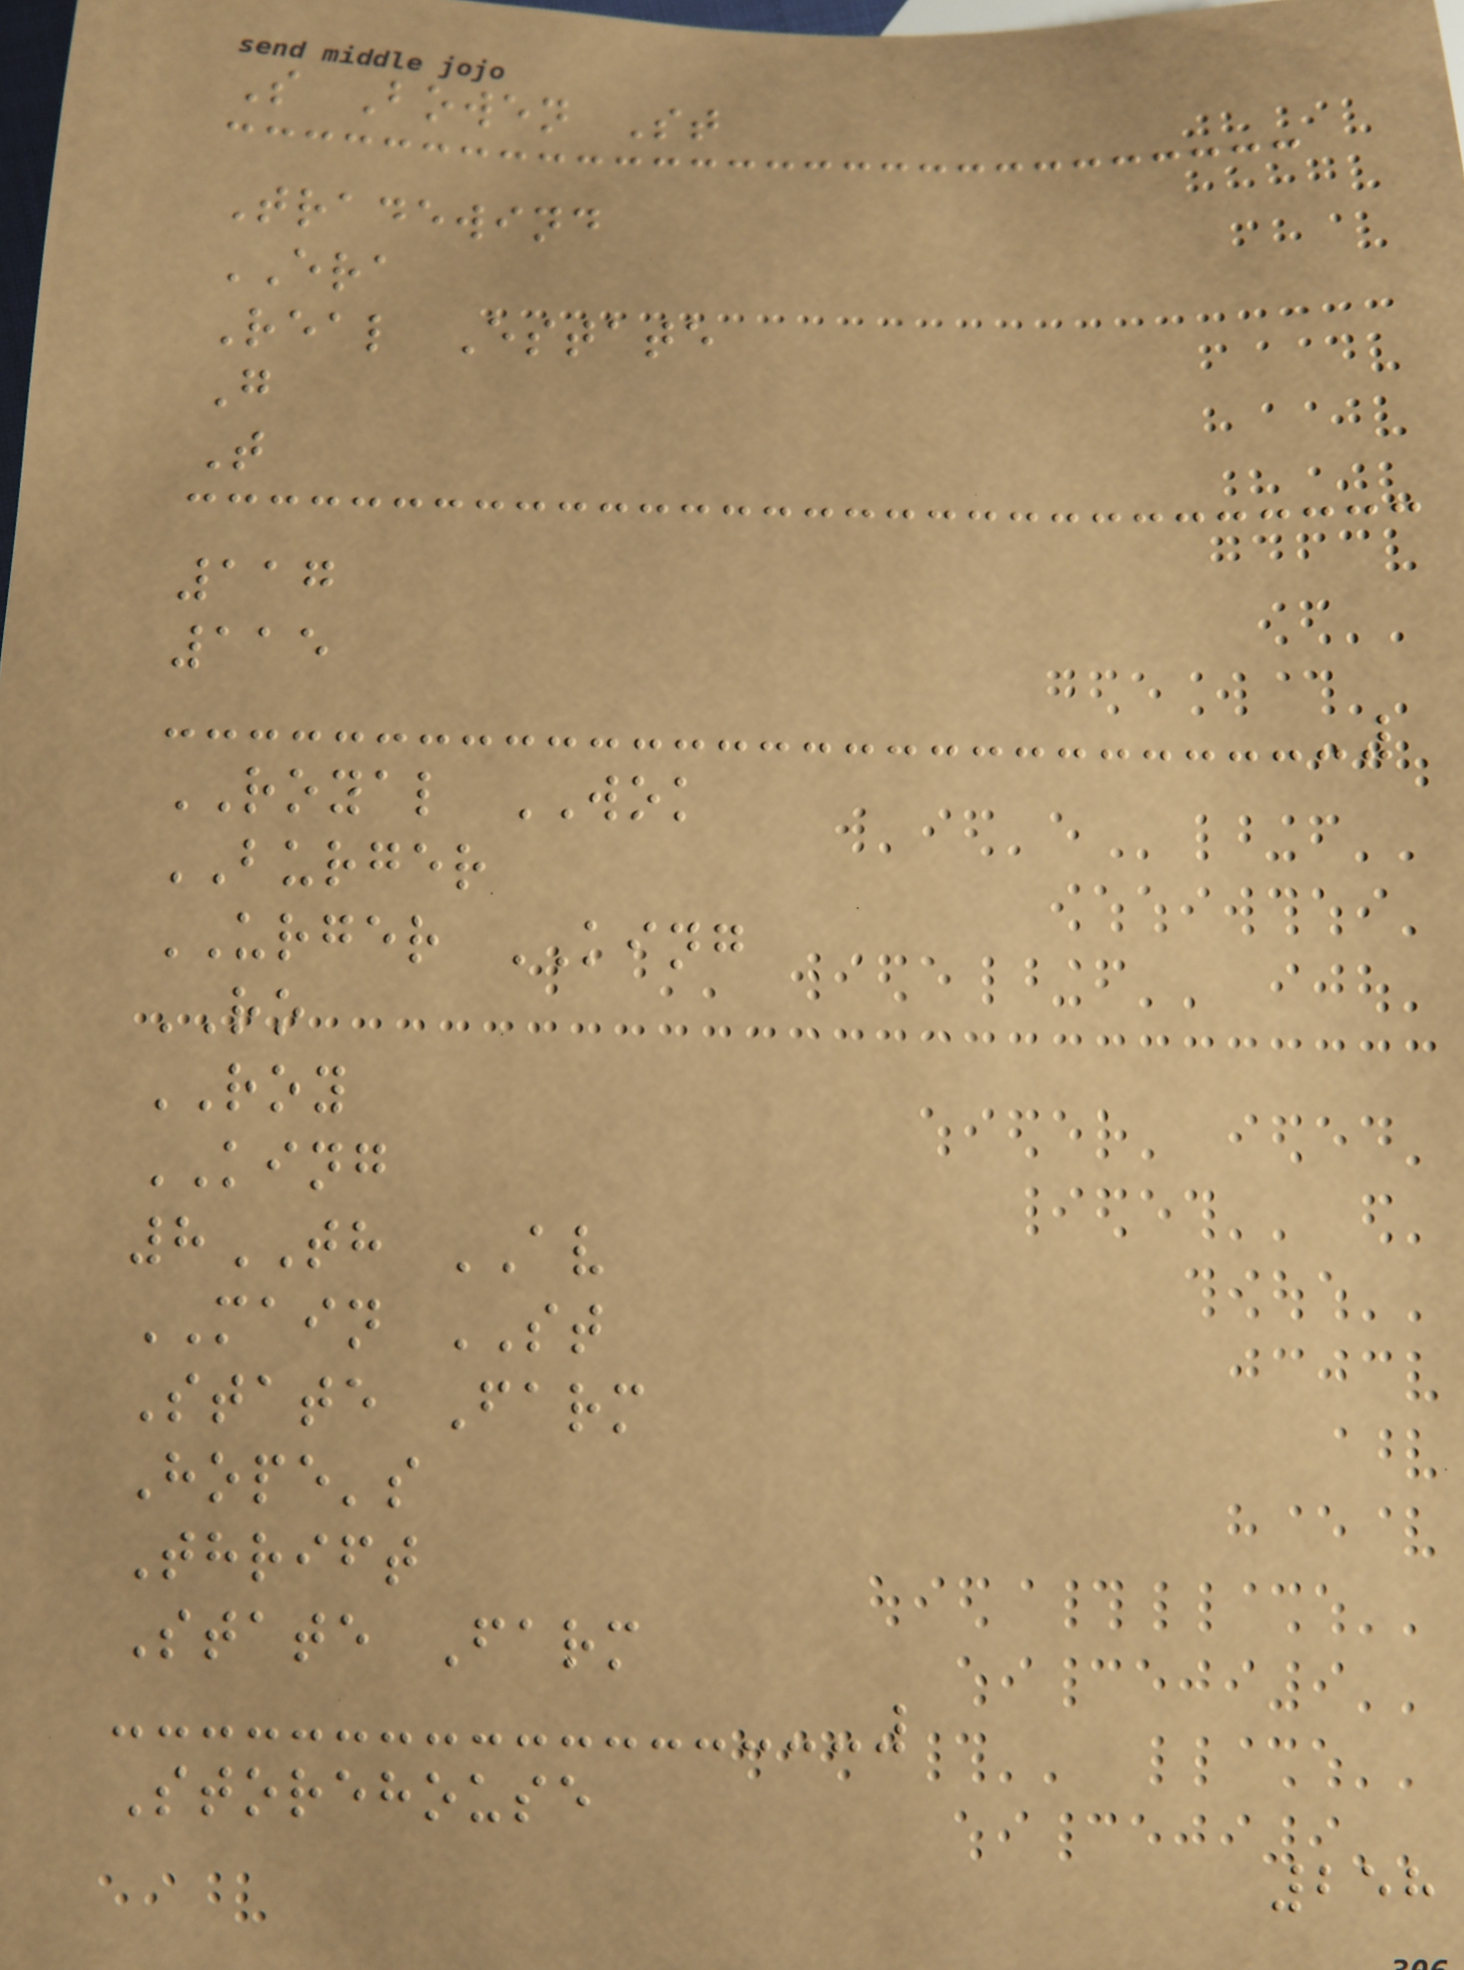S Bowen St
Tradewind
ERA
Real Estate
G
T
117
115
ROYAL WOK
BURGER
URGER KING
RO
ROY
KING
8TH AV
MAIN ST
State Farm
Hope's
Thrift
State Farm
Storehouse
258
